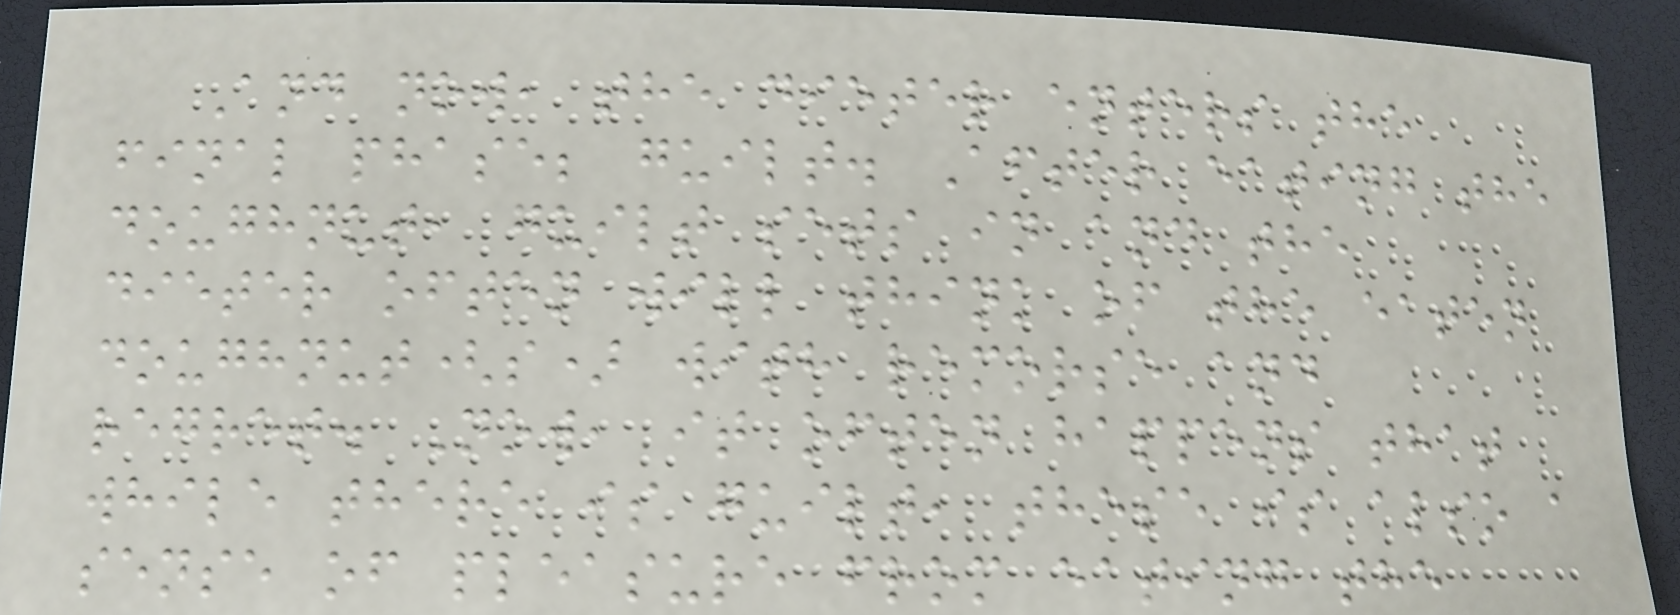And now, the dieter enters the
final phase; guilt. After eating the
doughnut, guilt sets in and the
dieter often will think of the eaten
doughnut(s) with remorse and
regret. Now, it often happens that
while there is guilt, these is also a
sense of pleasure from eating the
